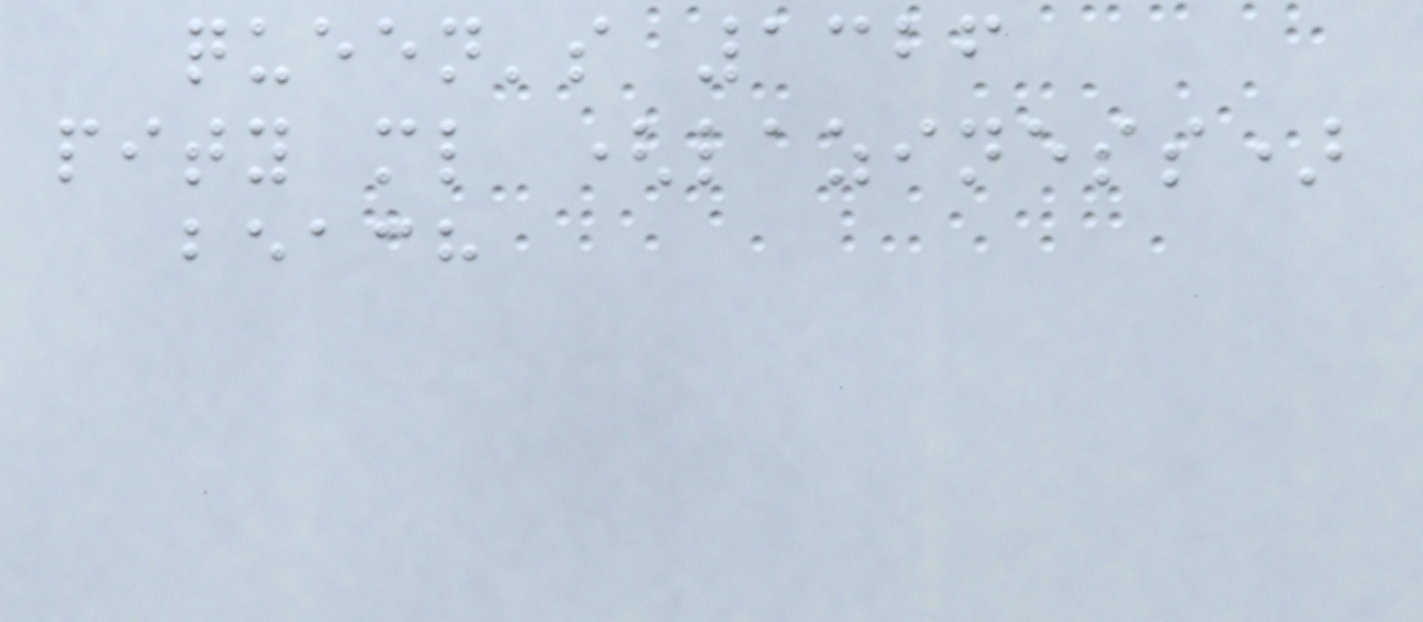queen's 1326
pity ml (laziness)
beach
